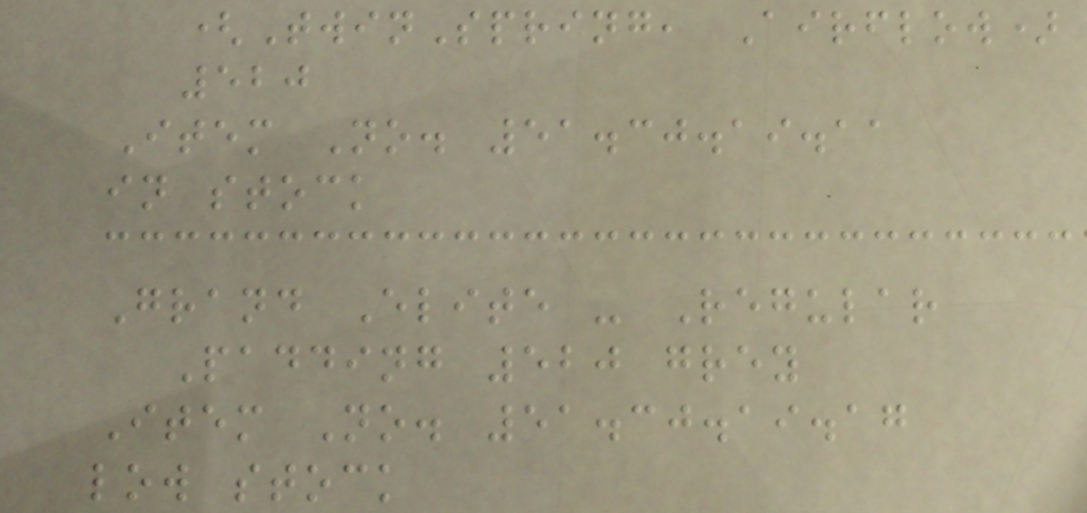(TwinSpring, Airflow)
520
Item No. 51.30.19.11
in stock
Grand Elite - Regular
Padding 520 grey
Item No. 51.30.19.17
low stock
